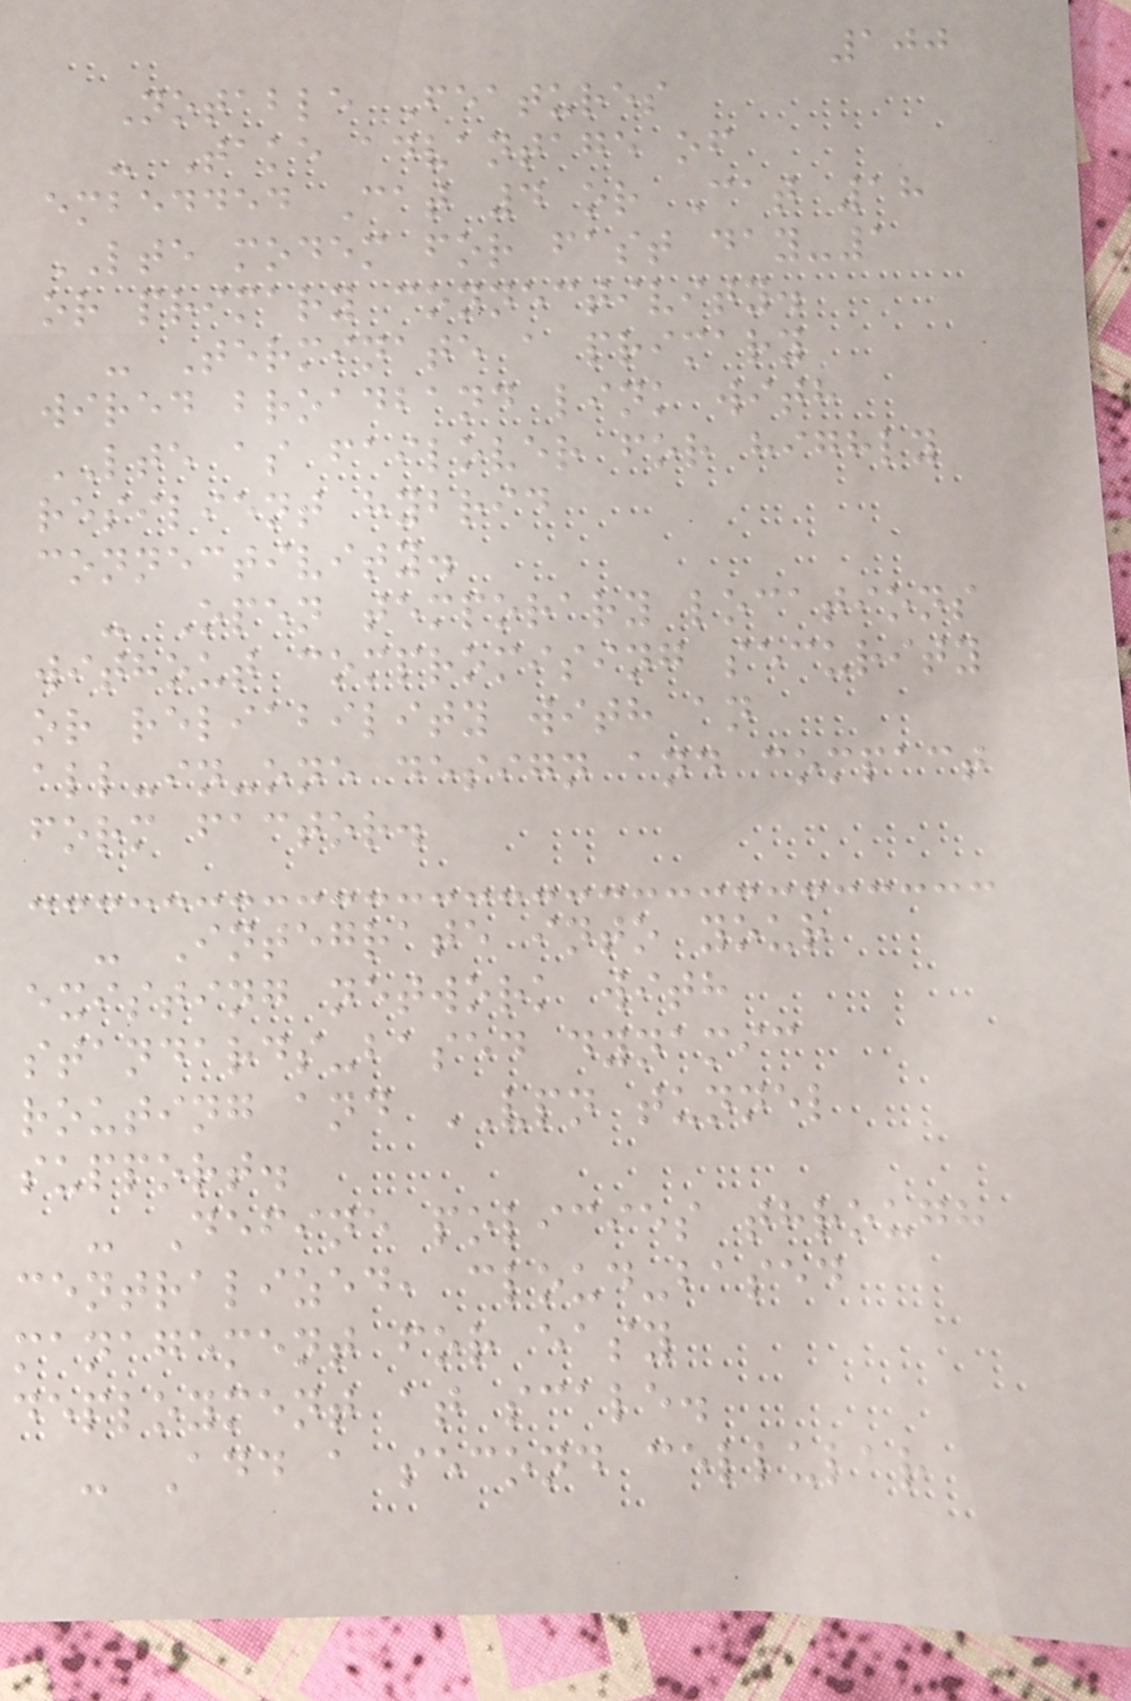100
Notable Features
- Take advantage of
embedded Cat 4 or Cat 18
LTE modem for fast day-1
or primary connectivity.
- Terminate a primary
wired broadband link with
LTE as failover for highly
resilient hybrid
connectivity.
- Open temporary locations
without compromising security
or reliability with an
all-in-one design and compact
form factor.
- Integrate into your
existing network with
standards-based dynamic
routing and VPN tunnel
support.
- Define policies through
centralized, cloud-based
management for easy
deployment at scale.
- Add a second cellular
